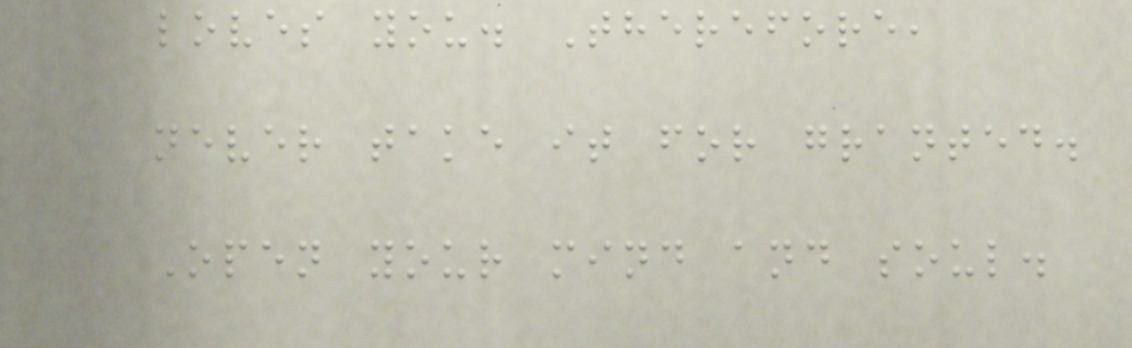loves you. Therefore,
never take it for granted.
Open your mind and soul.
